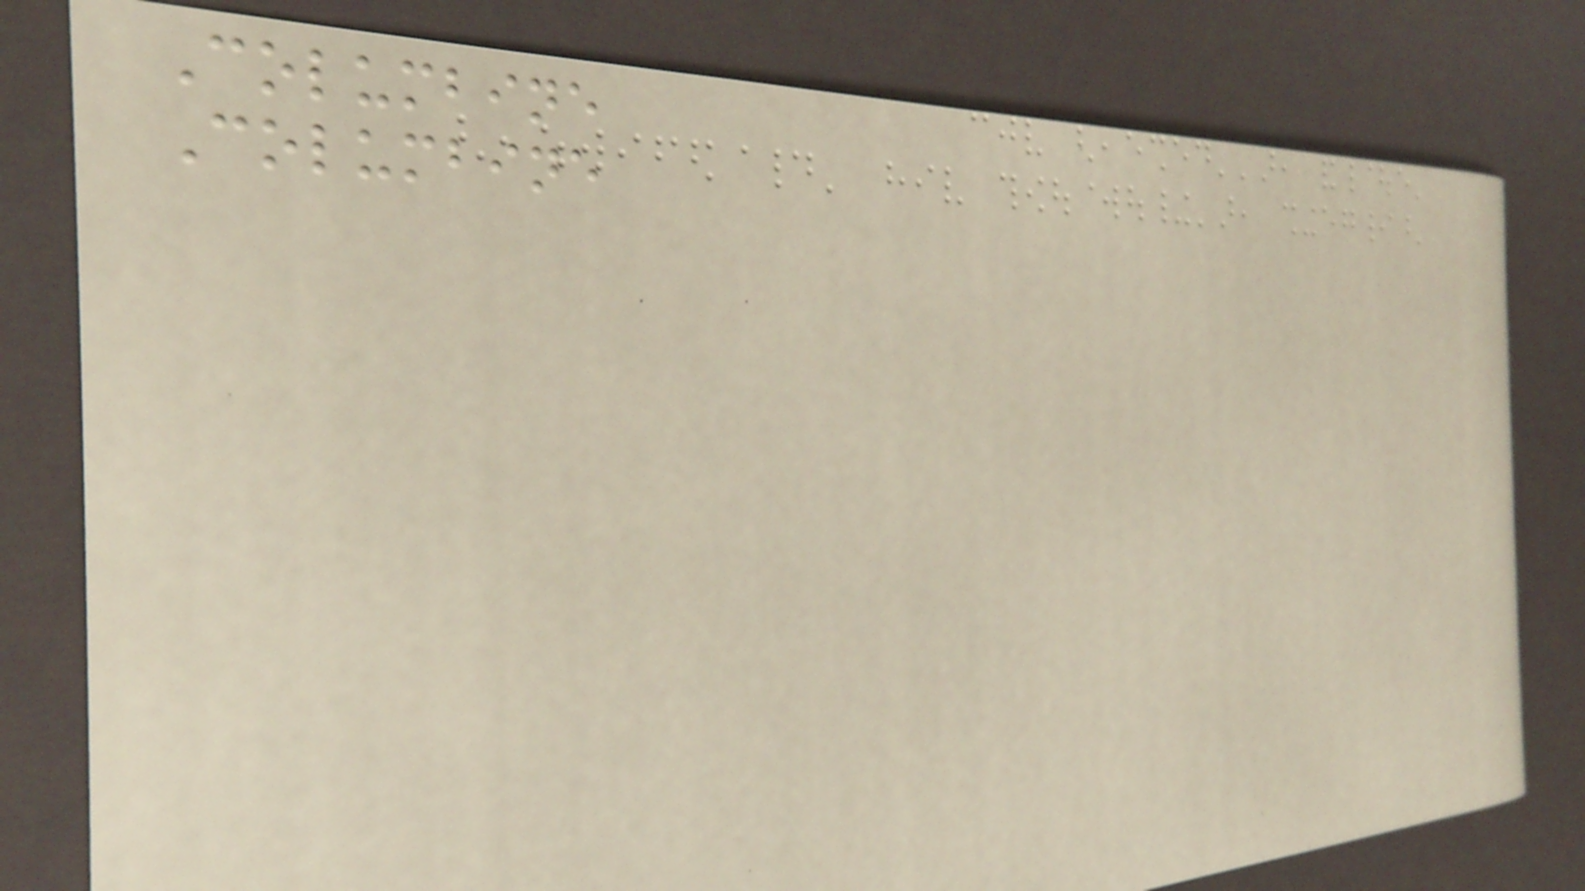Columbine
Columbine
